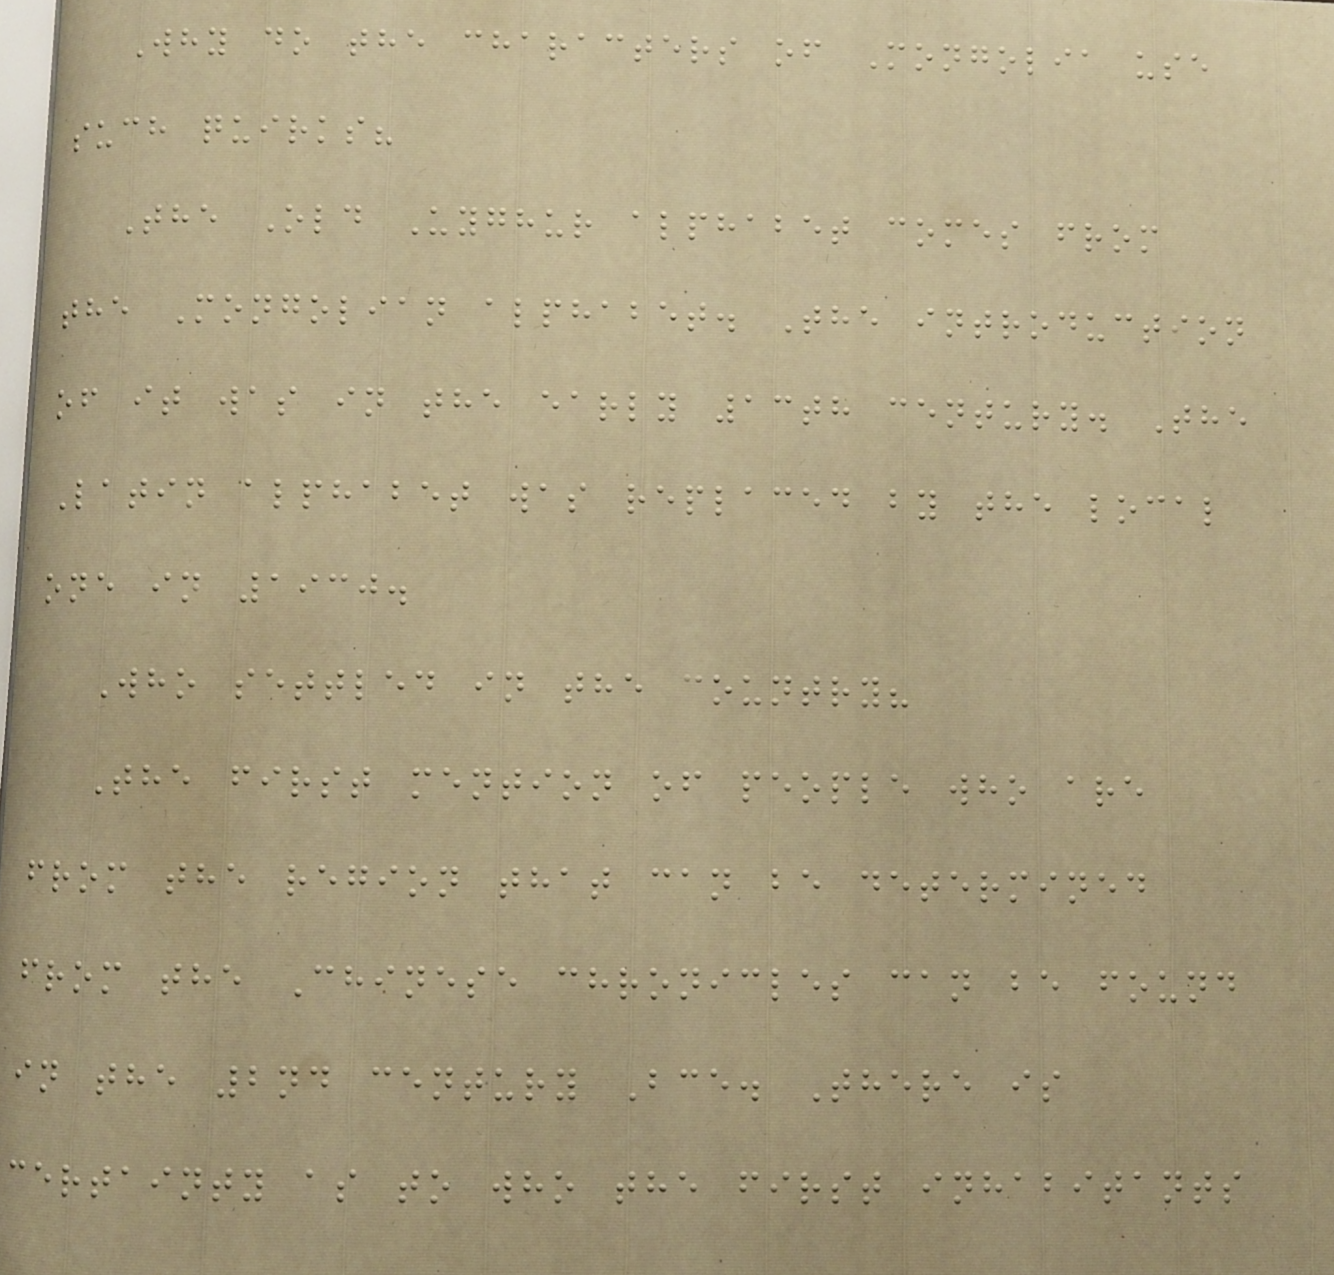Why do the characters of Mongolia use
such quirks?
The Old Uyghur alphabet comes from
the Mongolian alphabet. The introduction
of it was in the early 13th century. The
Latin alphabet was replaced by the local
one in 1930.
Who settled in the country?
The first mention of people who are
from the region that can be determined
from the Chinese chronicles can be found
in the 2nd century Bce. There is
certainty as to who the first inhabitants
